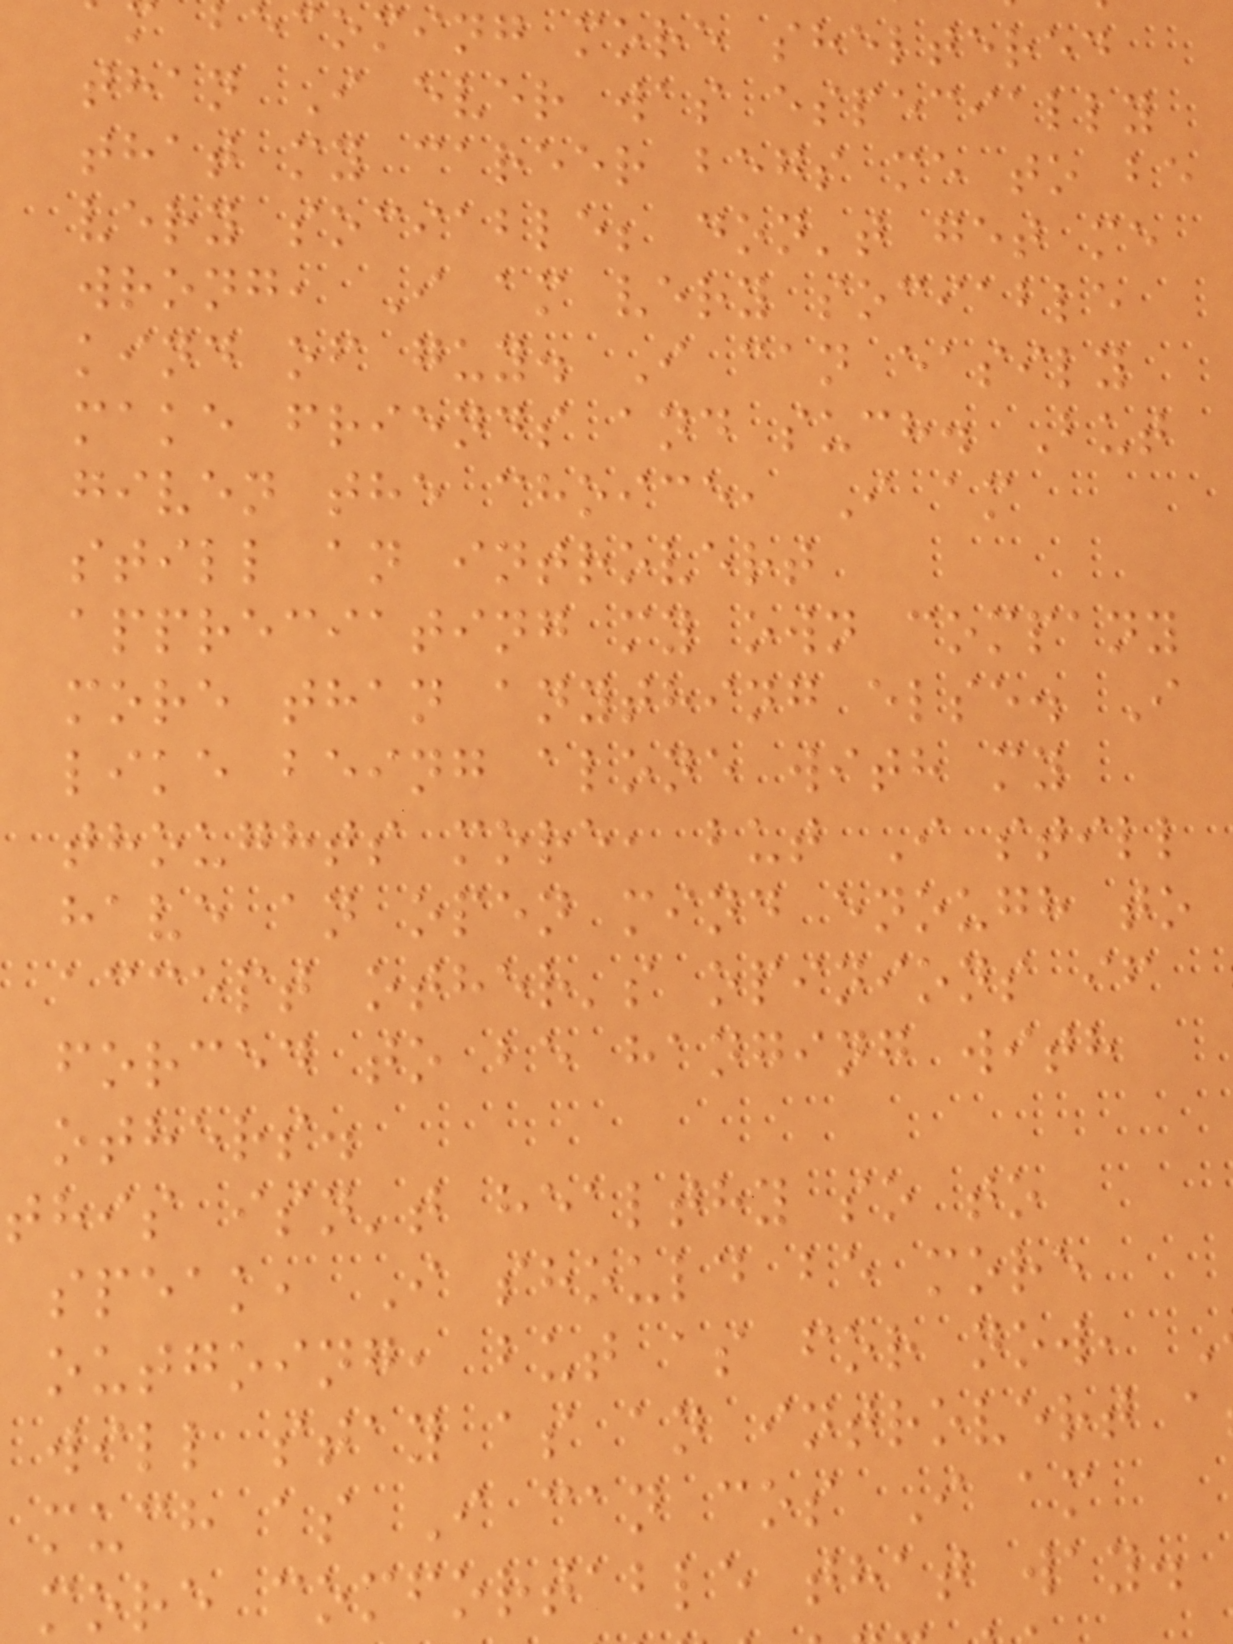becoming more sheltered
than I ever was especially
that my career begs me to be
very sociable; don't get me
wrong, I am very sociable
kind of guy. I can easily
make friends and such. But
given the choice, I am
still an introvert
appreciating my own company
more than anything else. I
like being alone with my
thoughts more, but I still
have an open mind enough to
accept other's opinions if
forced to be hanging with
others.
this isn't healthy so to
speak, I should be more
outgoing, but as for now,
will stay as an introvert a
much as I can cos I am
more comfortable that way.
